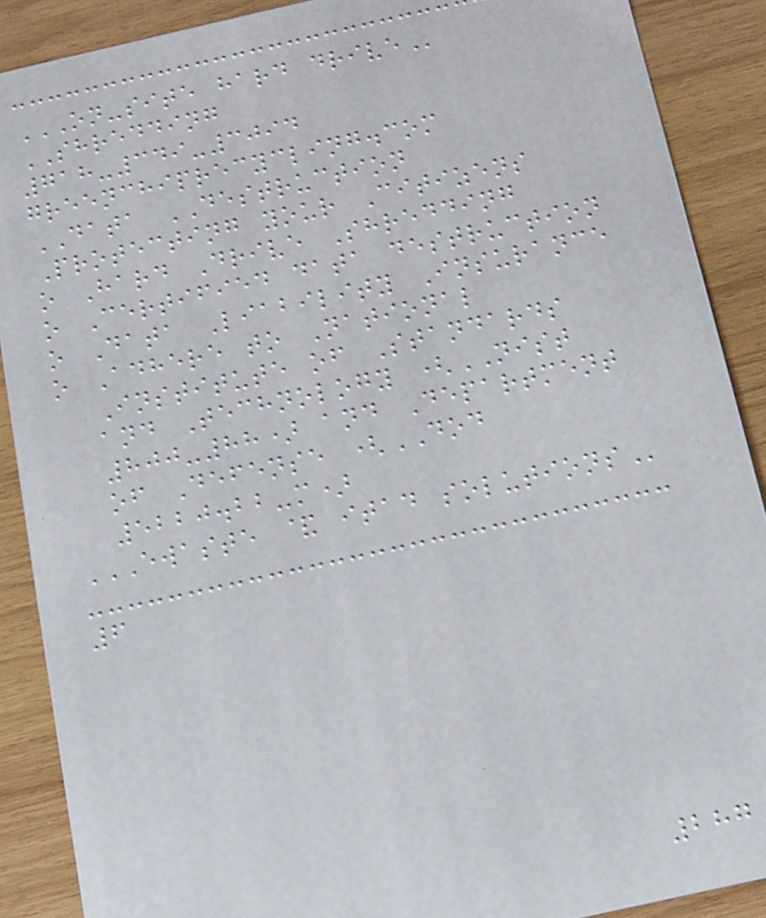ON-SITE HARD DRIVE
SHREDDING
718-349-3094
greenchiprecycling.com
DATA DESTRUCTION
Protecting your Citizens
o Hard Drive Shredding
o Certified data destruction
o Data Liability Insurance
o Adhere to National
Institute of Standards
and Technology (NIST
800-88) and Department
of Defense (DOD
5220.22-m)
EWASTE & ITAD SOLUTIONS
6
287
